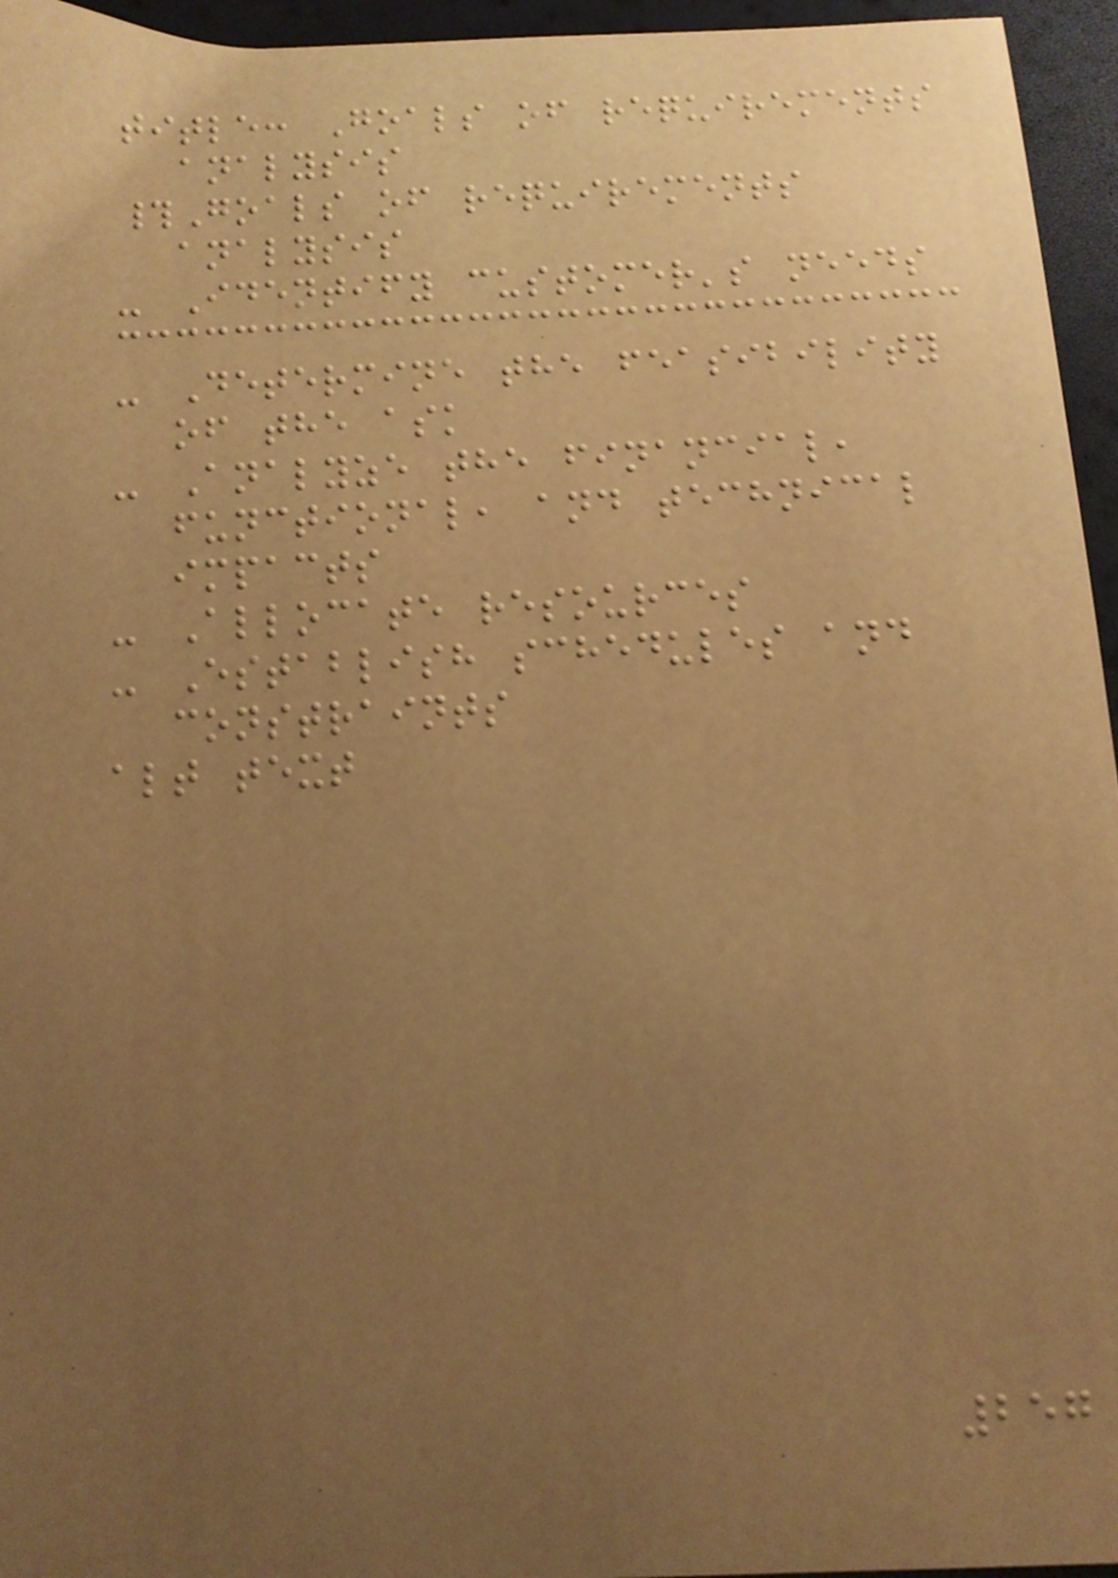title: Goals of requirements
analysis
#Goals of requirements
analysis
- Identify customer's needs
- Determine the feasibility
of the ask
- Analyze the financial,
functional, and technical
impacts
- Allocate resources
- Establish schedules and
constraints
alt text
257
